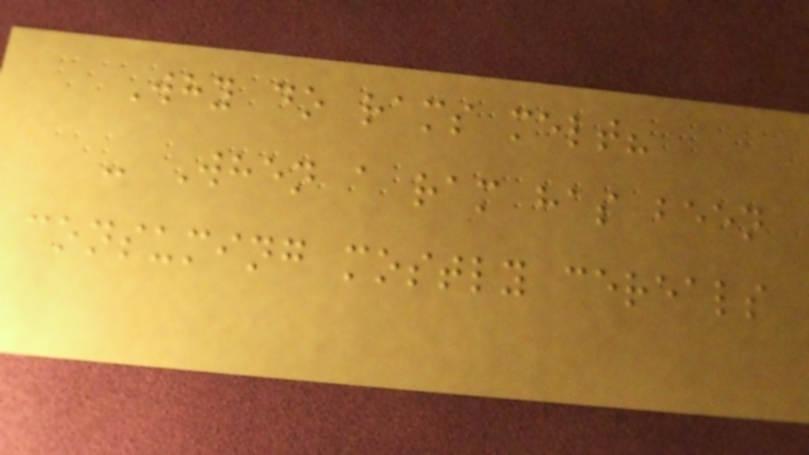Why do rams melt?
- When a ram has been
consuming mostly cereals
